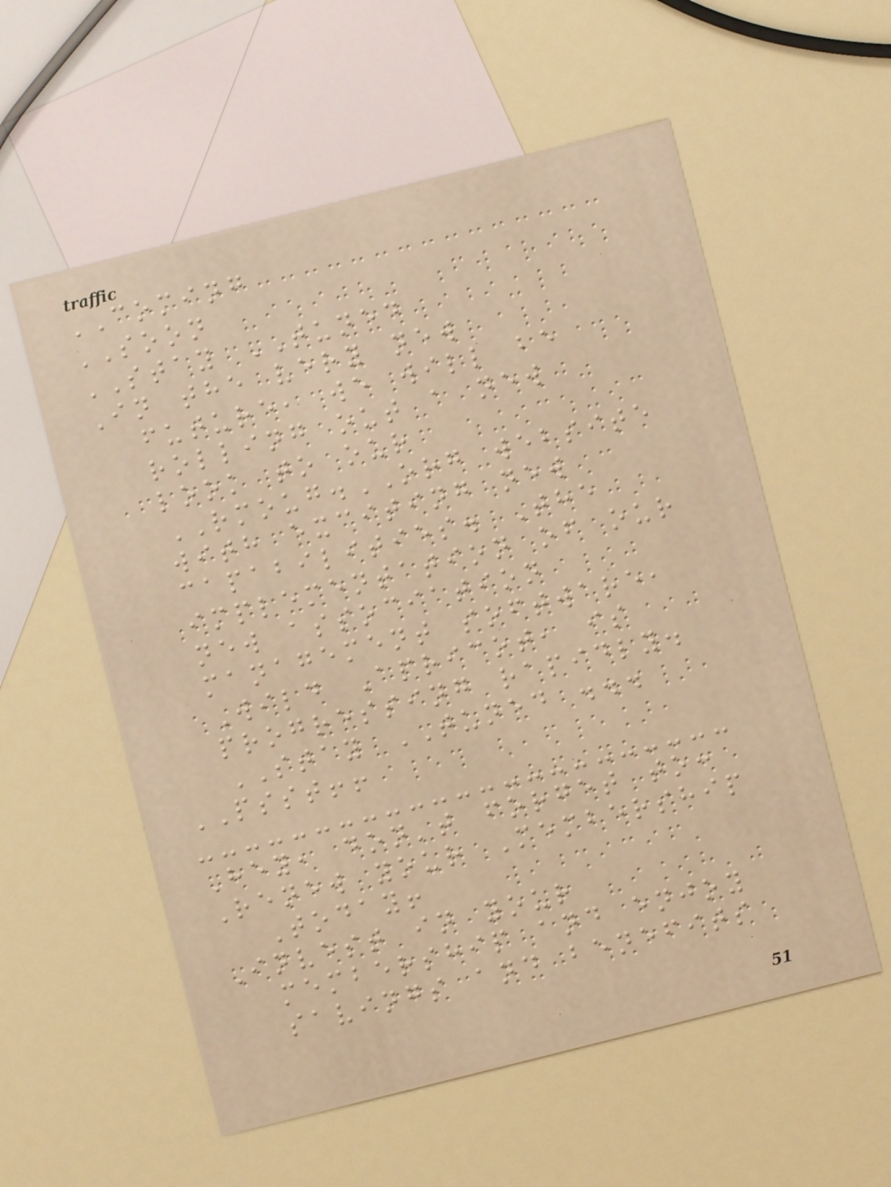COMING
SOON
STAY TUNED
In the very new
future, we will be
rolling out a new
look to our
RMOUG.ORG website
with exciting new
capabilities. The
implementation of our
new association
management software,
Wild Apricot, is
progressing rapidly.
STAY TUNED ...
PSST!!
Hey, don't forget to:
Renew your Membership
Today!
Invest in your
membership and enjoy
savings and benefits
